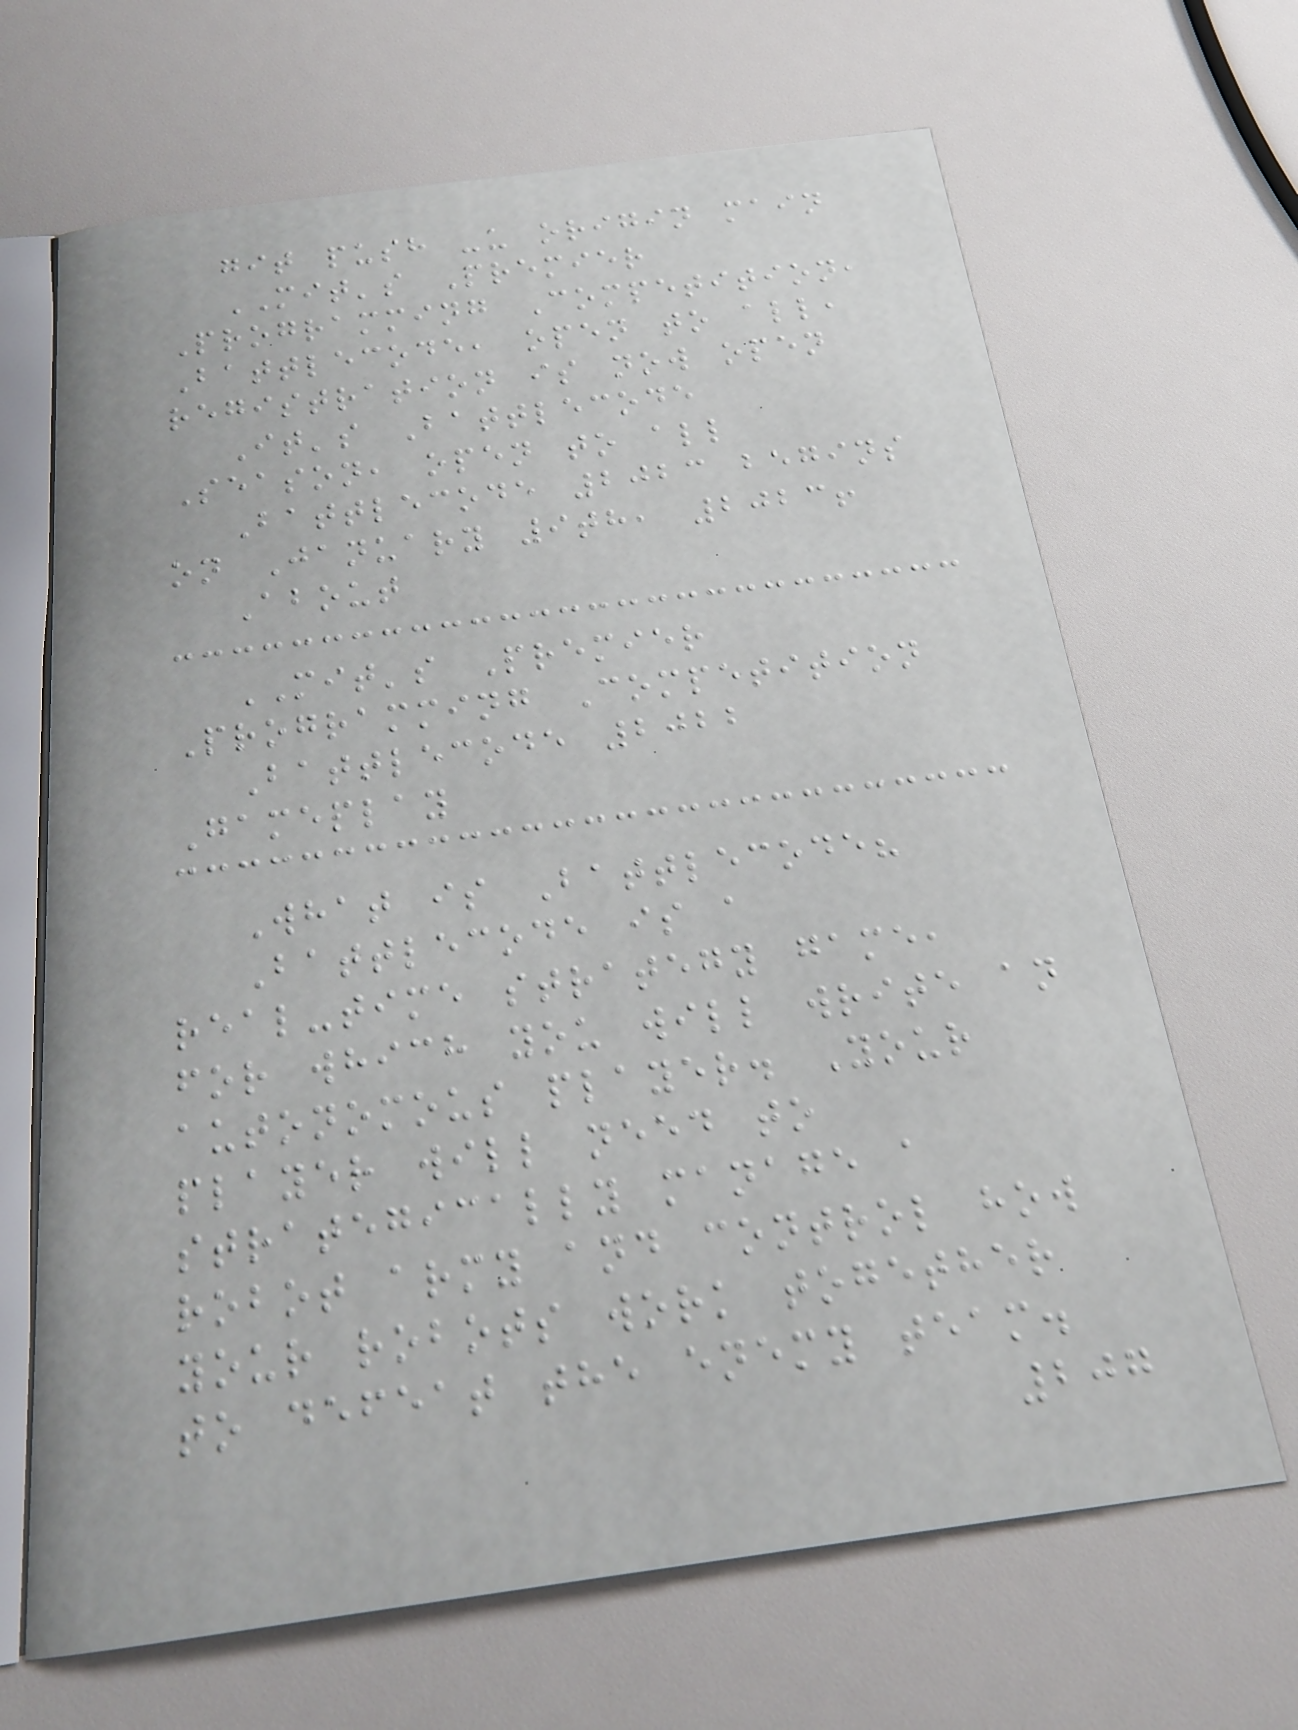git push -u origin main
MIT's Premier
Programming Competition,
Battlecode, open to all,
registration is now open
It's Battlecode
Season, open to all
Battlecode 2023 begins
on January 9th, 2023!
About
MIT's Premier
Programming Competition
Battlecode 2022
Gameplay
What is Battlecode?
Battlecode is a
real-time strategy game,
for which you will write an
autonomous player. Your
player will need to
strategically manage a
robot army and control how
your robots work together
to defeat the enemy team.
207
